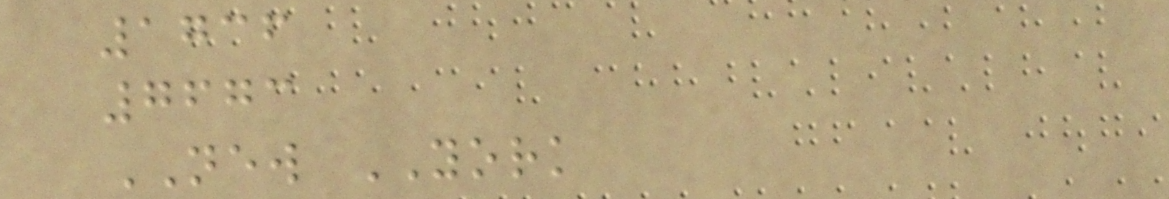1736
7673
NEW YORK
